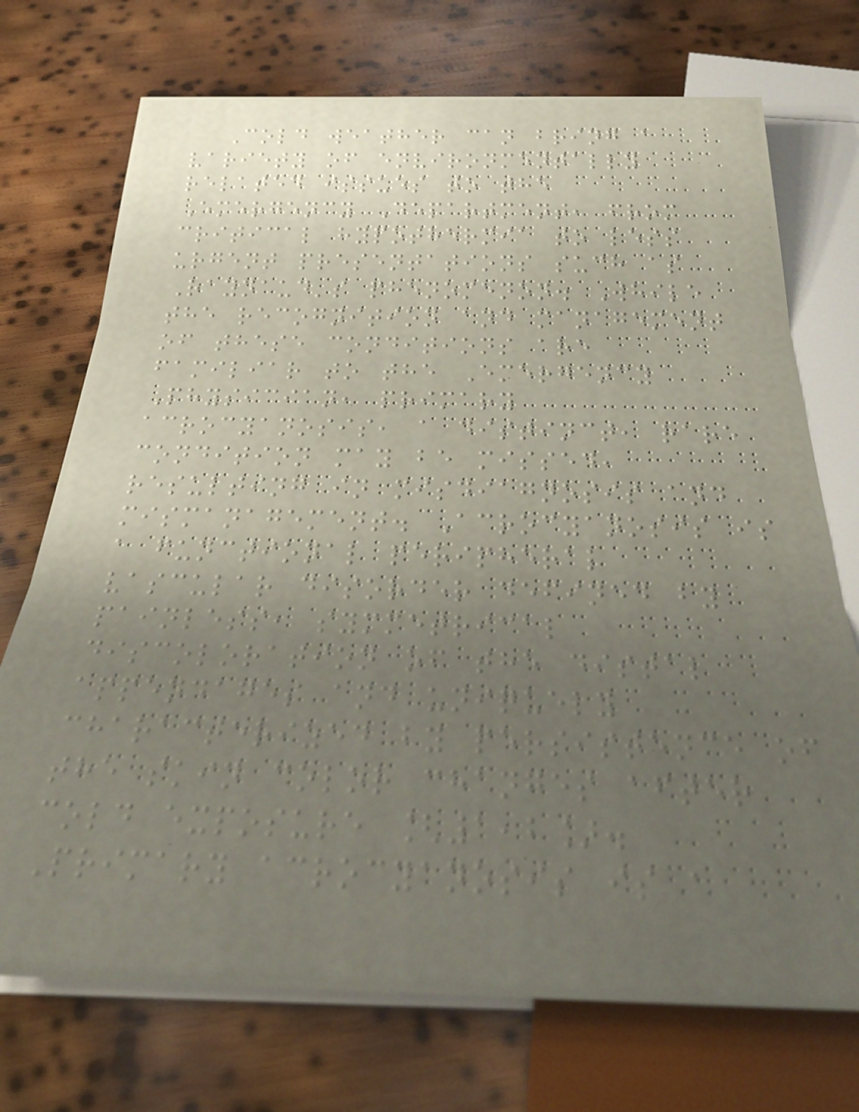Cold weather can bring a
variety of environmentally
related issues to the
Emergency Department, from
critical hypothermia to less
urgent presentations such as
Raynaud's phenomenon. While
the recognition and management
of these conditions are
familiar to the Emergency
Physician, primary
acrocyanosis, a distinct, rare
condition may be missed,
resulting in misdiagnosis and
mismanagement. Acrocyanosis is
a functional peripheral
vascular disorder defined by
painless, symmetrical
discoloration of the distal
appendages and uniquely
characterized by persistence of
the skin color changes after
cold exposure [1,2].
Primary acrocyanosis is a
